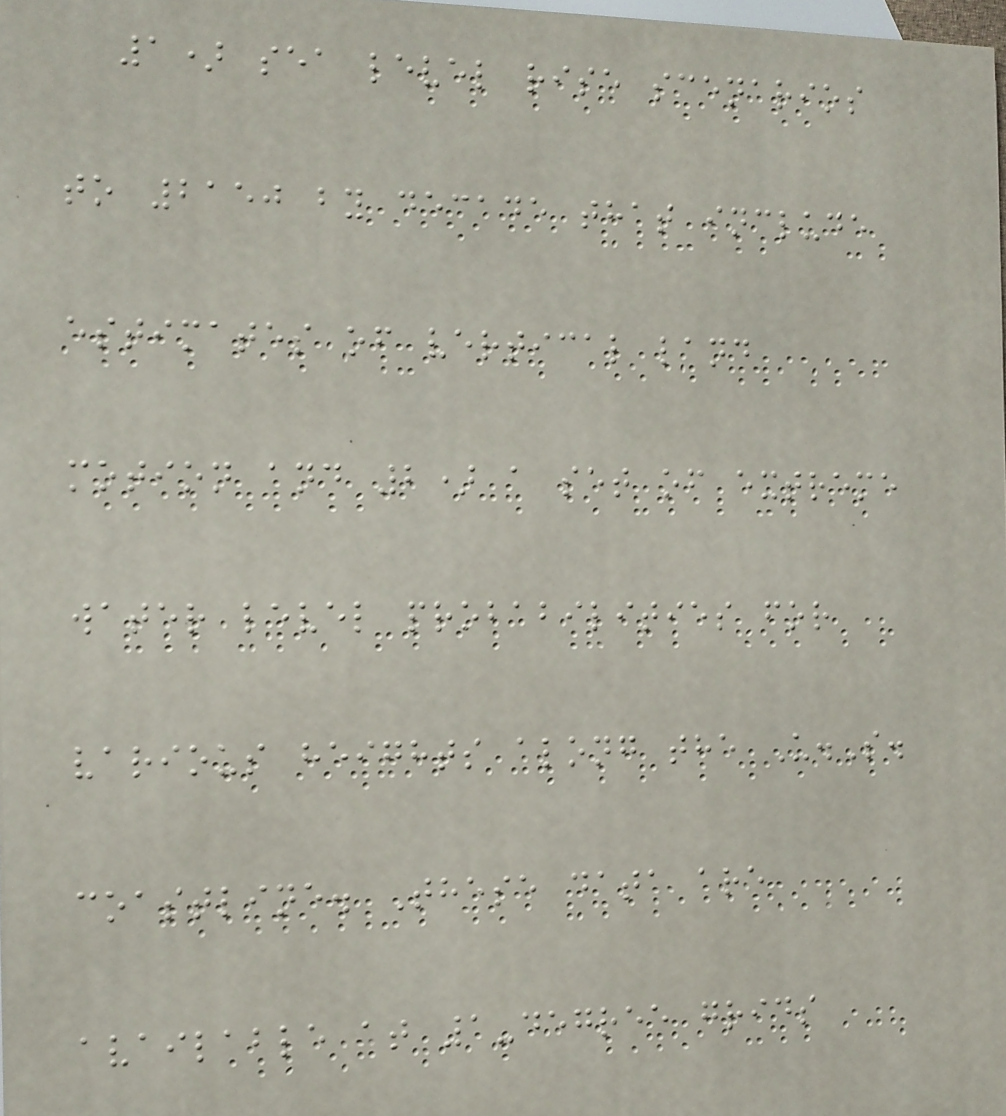1) sea level rise scenarios
to 2150 by decade that include
estimates of vertical land
motion and 2) a set of extreme
water level probabilities for
various heights along the U.S.
coastline. These data are
available at 1-degree grids
